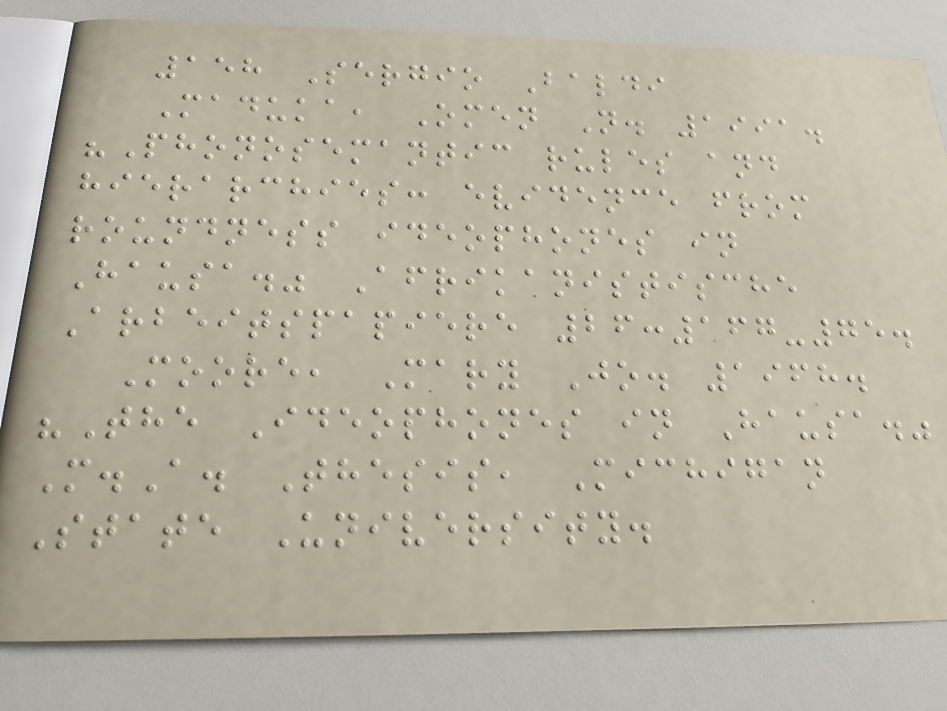158 Sergio Baldi
Maduka, Omen N. 1991.
"Phonosemantic rules and
hierarchies: evidence from
roundness ideophones in
Hausa." Afrikanistische
Arbeitspapiere 26:167-75.
Moore, Mary Jo. 1968.
"The Ideophones in Hausa."
M.A. Thesis, Michigan
State University.
